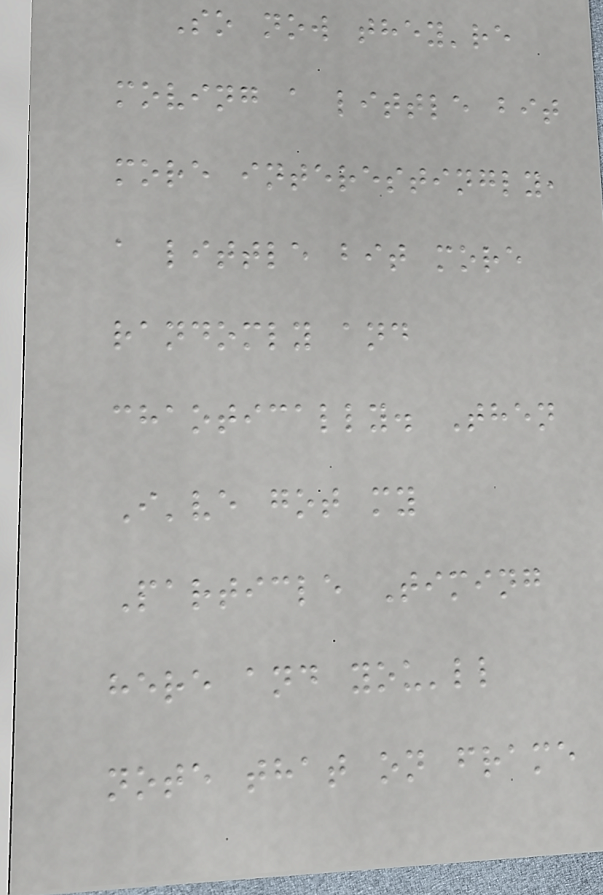So now they're
moving a little bit
more interestingly,
a little bit more
randomly and
chaotically. Then
I've got my
Particle Timing
here and you'll
note that on frame
